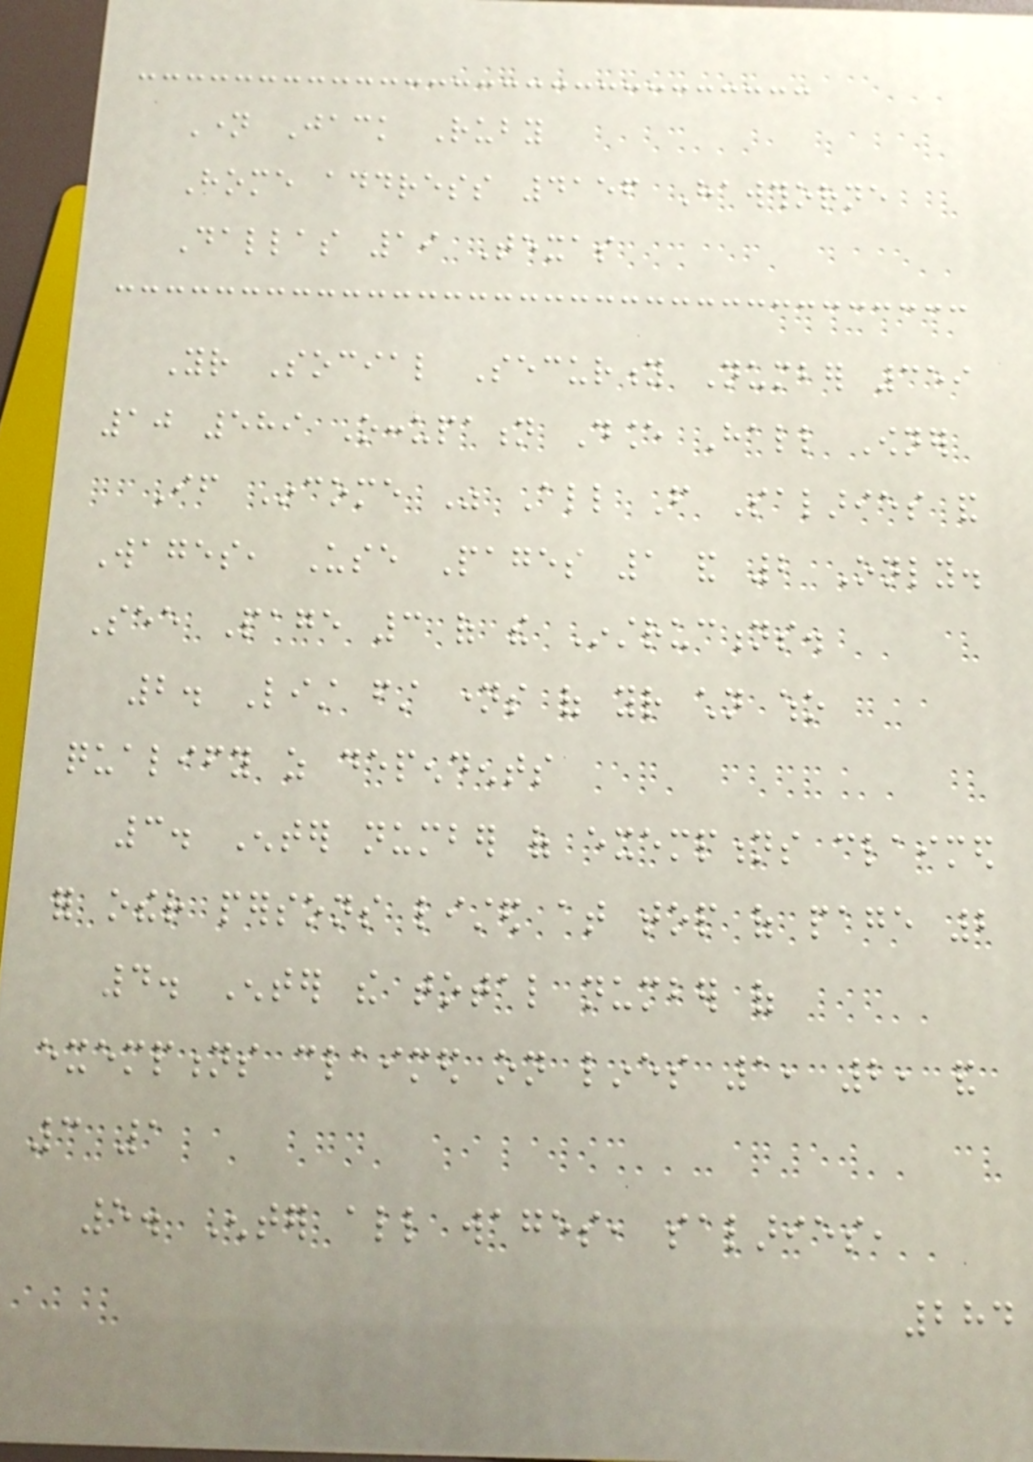Name Jack Ruby
Home address 4156 Hawthorne
Dallas 19 Texas
Your Social Security Number 359
10 589 Occupation Dance Hall Owner
If Income Was All From Salaries and
Wages, Use Pages 1 and 2 Only.
See Page 3 of the Instructions.
2. List first names of your children who
qualify as dependents
3. Enter number of exemptions claimed
for other persons listed at top of page 2
4. Enter the total number of
exemptions claimed on lines 1, 2, and
3 1
5. Enter all wages, salaries,
284
